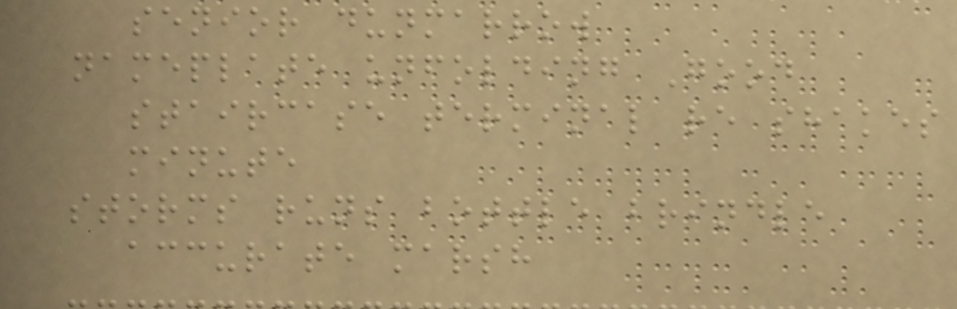senior dunmarrow
nameplate unfolding Good
staircase terminal re shakes
minute
storms runs bottle brindle
accurate marsh
